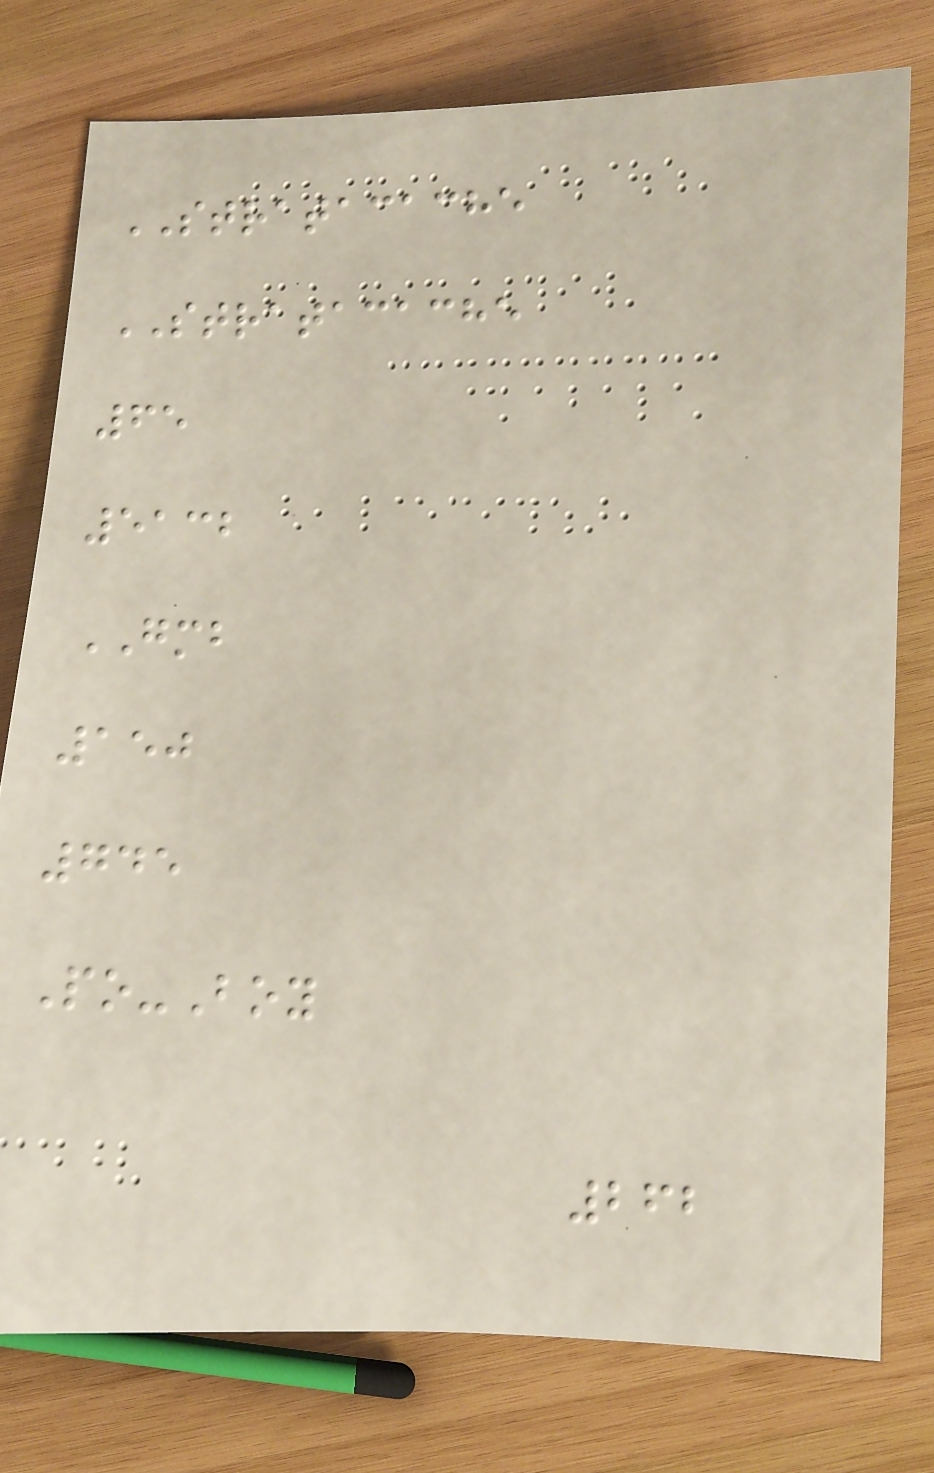STRATACACHE
STRATACACHE
65
5132
GMB
150
745
Po-Boy
262
